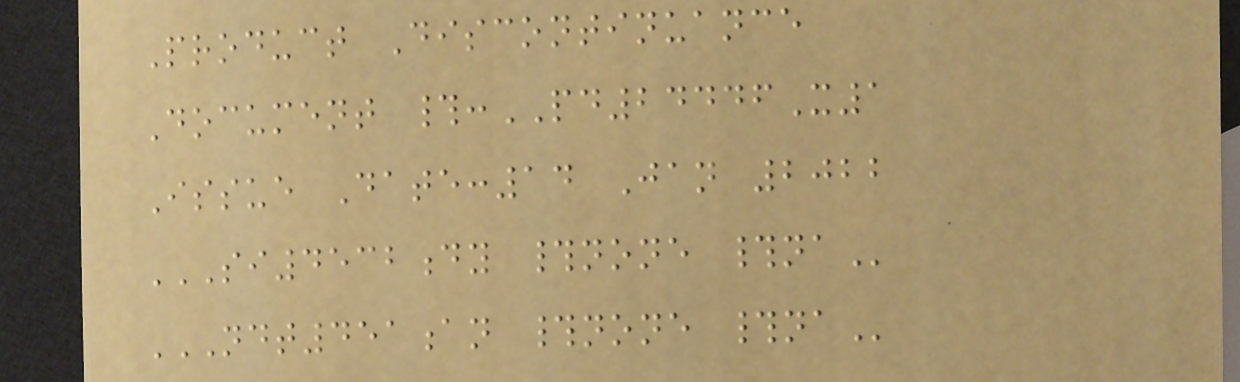Product Discontinuance
Document #:PD24446X1
Issue Date:14 Jan 2022
SI4532DY #NONE #NA
NDT451AN #NONE #NA
